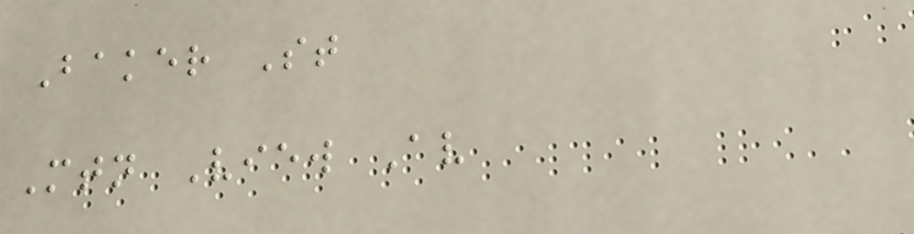Baker St
Mtn View Av
